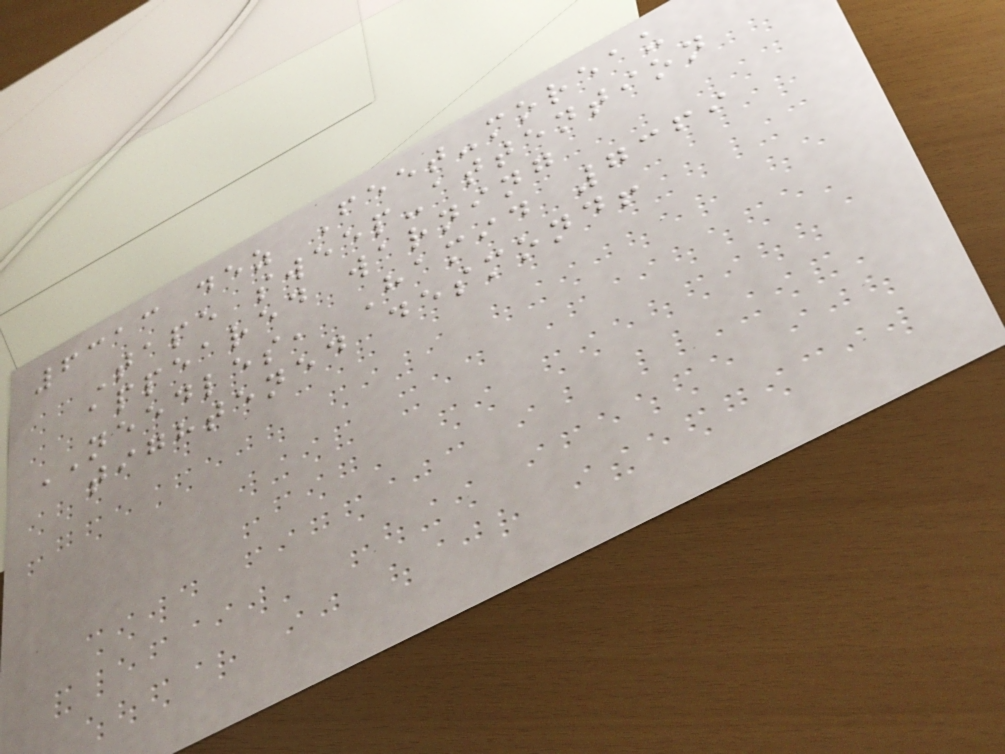6313 dez Feet-moreau
Tape sweep-attention
appeared warning
NEEDLES, Hamid 7369
tightened desmond!
